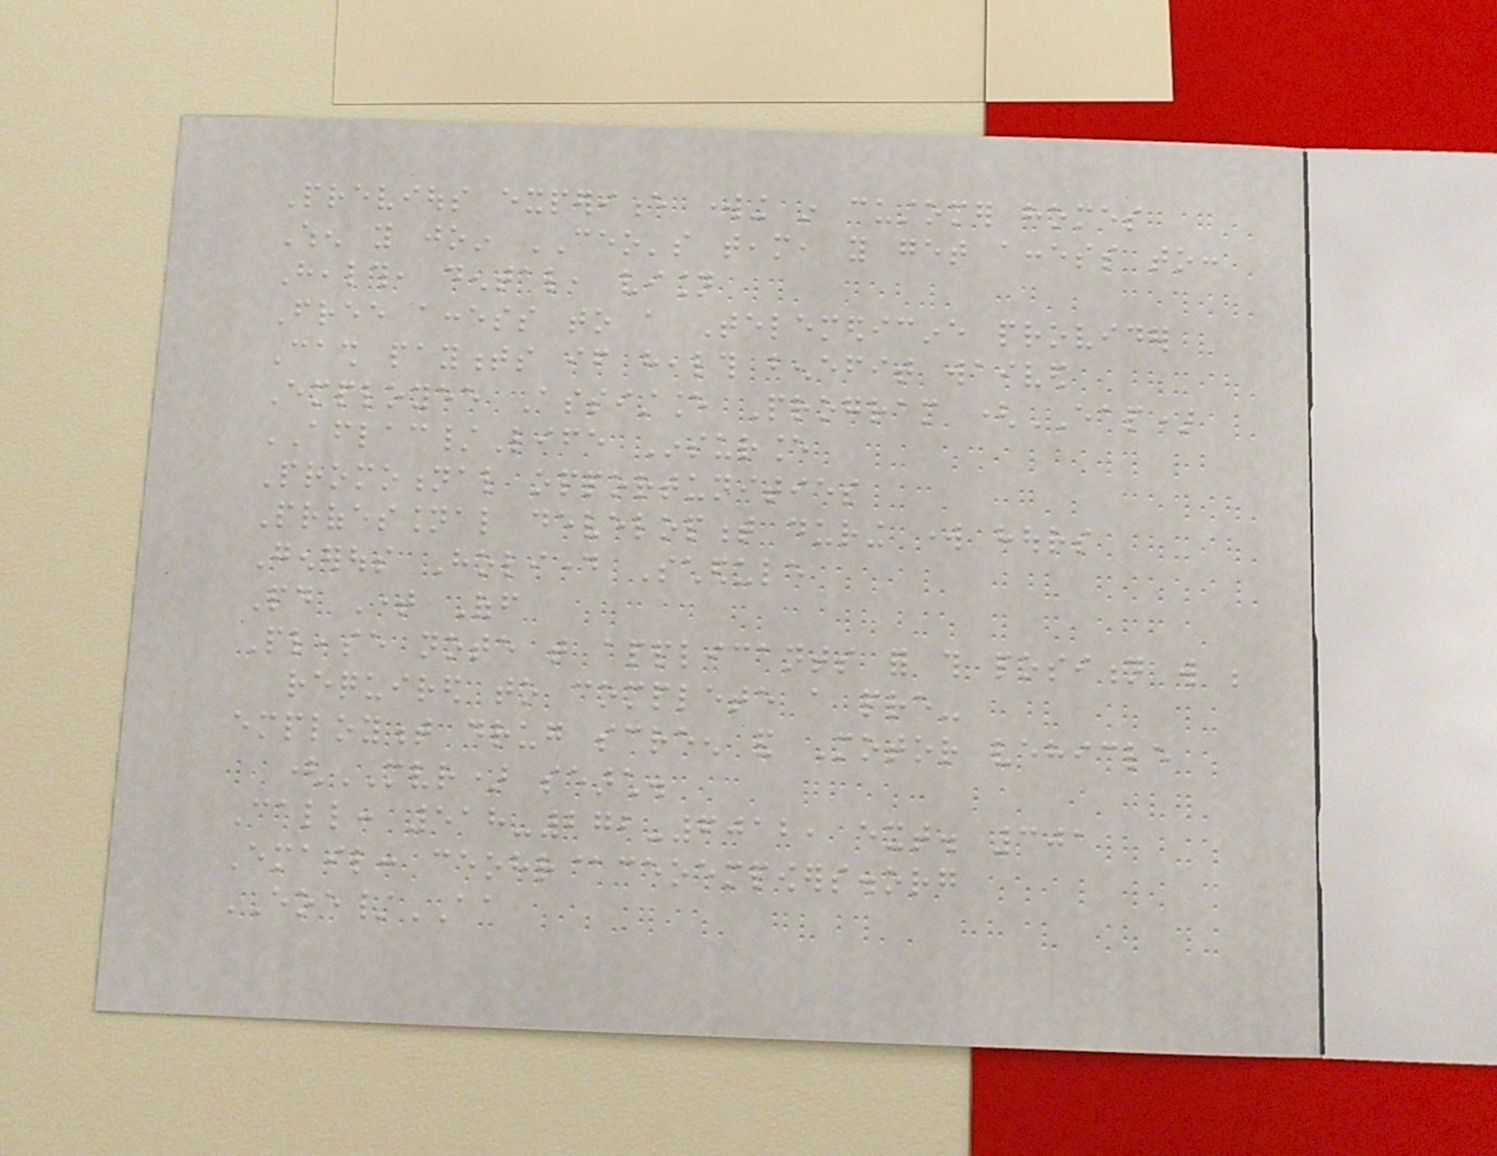Previous experience working in customer homes
When you join CEO's team, you get access to:
Health, dental, vision
Free access to a Telemedicine provider
Cash payments if health benefit waived
Employee Assistance Program (EAP)
AFLAC/Life Insurance
Promotional opportunities
Professional development during work hours
Generous Holiday Schedule
Paid Time Off
Please note that applicants for this position will be
required to complete a pre-
employment drug screen and Motor vehicle
(MVR) search.
Call: 518-272-6012, ext. 301
Email: ceohr@ceoempowers.org
EOE/AA
